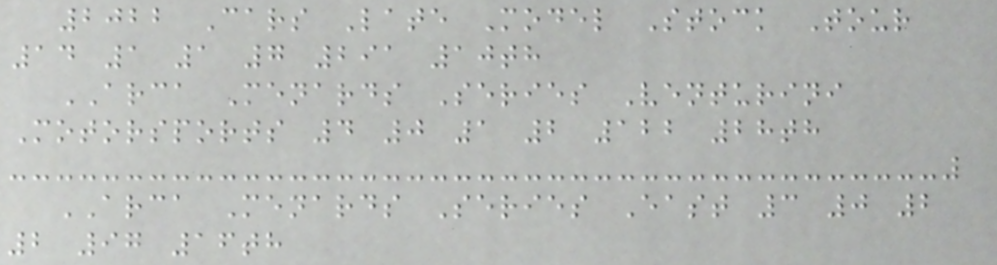2022 Cars Late Model Stock Tour
14 1 1 7 291 10th
ARCA Menards Series Venturini
Motorsports 4 0 1 2 122 28th
ARCA Menards Series East 3 0 2
2 97 16th
